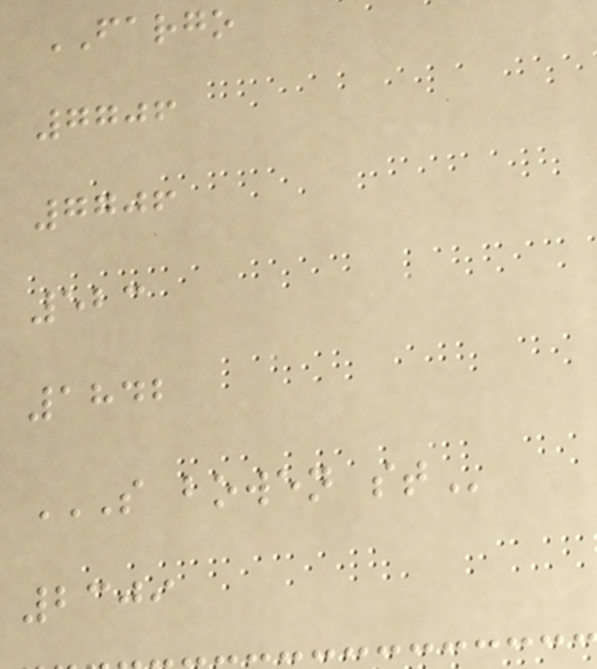FARGO
7706
7706
523
1842
S BOWEN ST
2309
